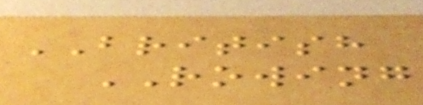BRITISH
ROWING
